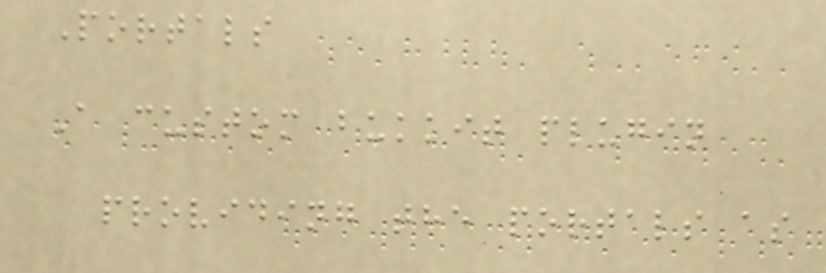Portals
A custom bukkit plugin
providing the portals as
